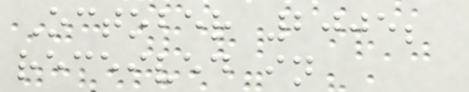October 2005;
received in
